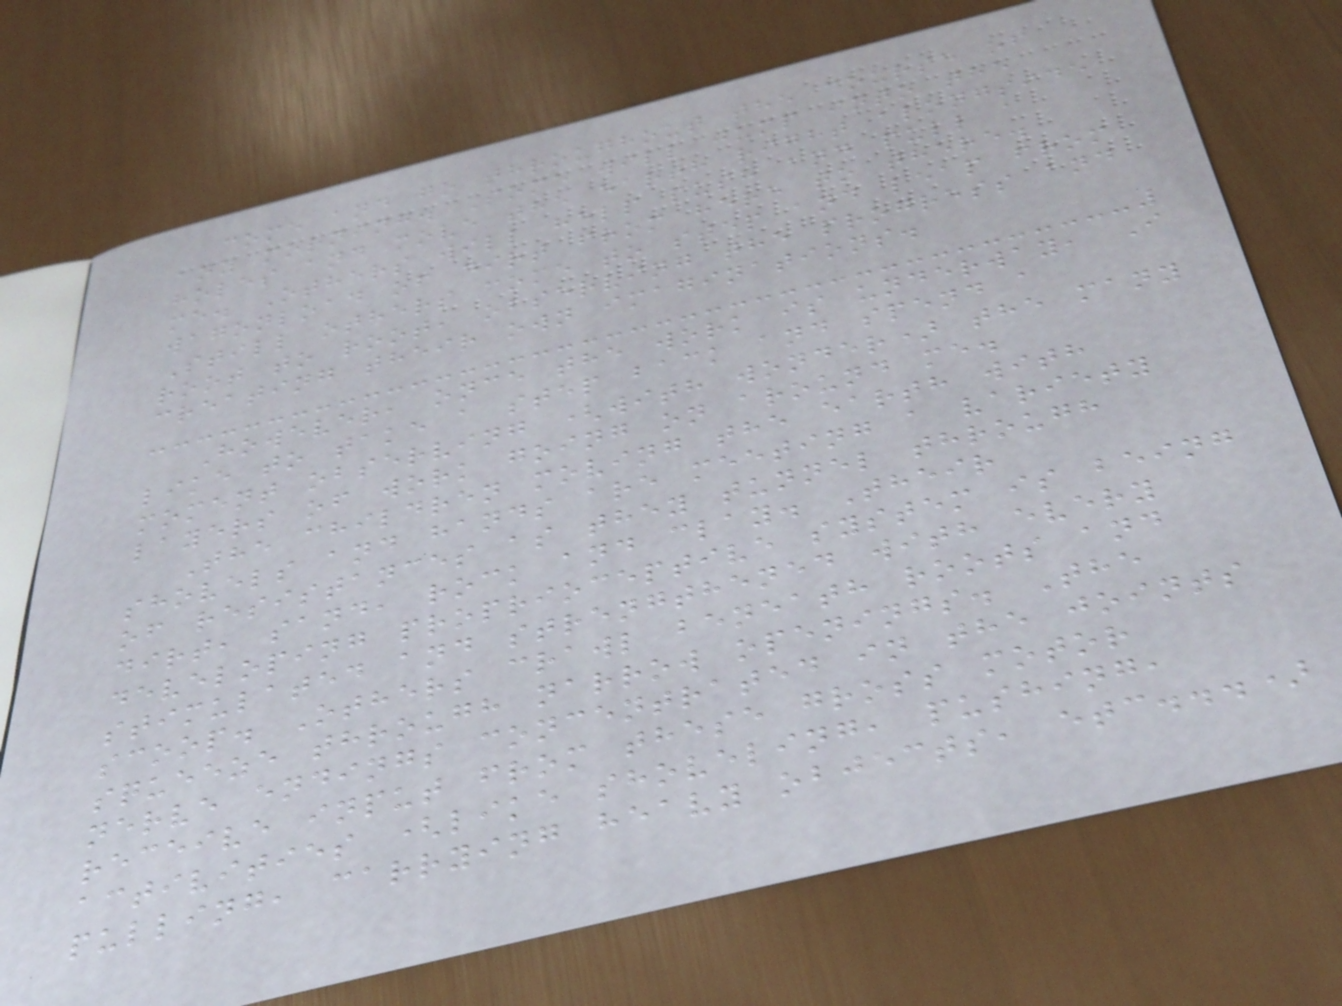come and go throughout the course of
any morning. Some will jump into the
holes and move the earth right alongside
me. Others will help push and pull a
wagonload of dirt from here to there.
Still others come to step and leap from
root to root, observing the progress and
creating their own imaginations.
However, once the work is underway, I
like to take a step back and spend a
moment observing (with wonder) the many
layers of work going on around me.
The children moving the earth with
shovels and hands are meeting a variety
of resistances as they tunnel through
dirt, sand, rock and clay. Their
developing proprioceptive system is being
stimulated and strengthened with every
scoop. Others crawl beneath roots and
squeeze through narrow openings. The
nerve endings concentrated in the joints
receive input from these gross motor
activities (like shoveling, pushing,
pulling, carrying heavy objects, etc...)
